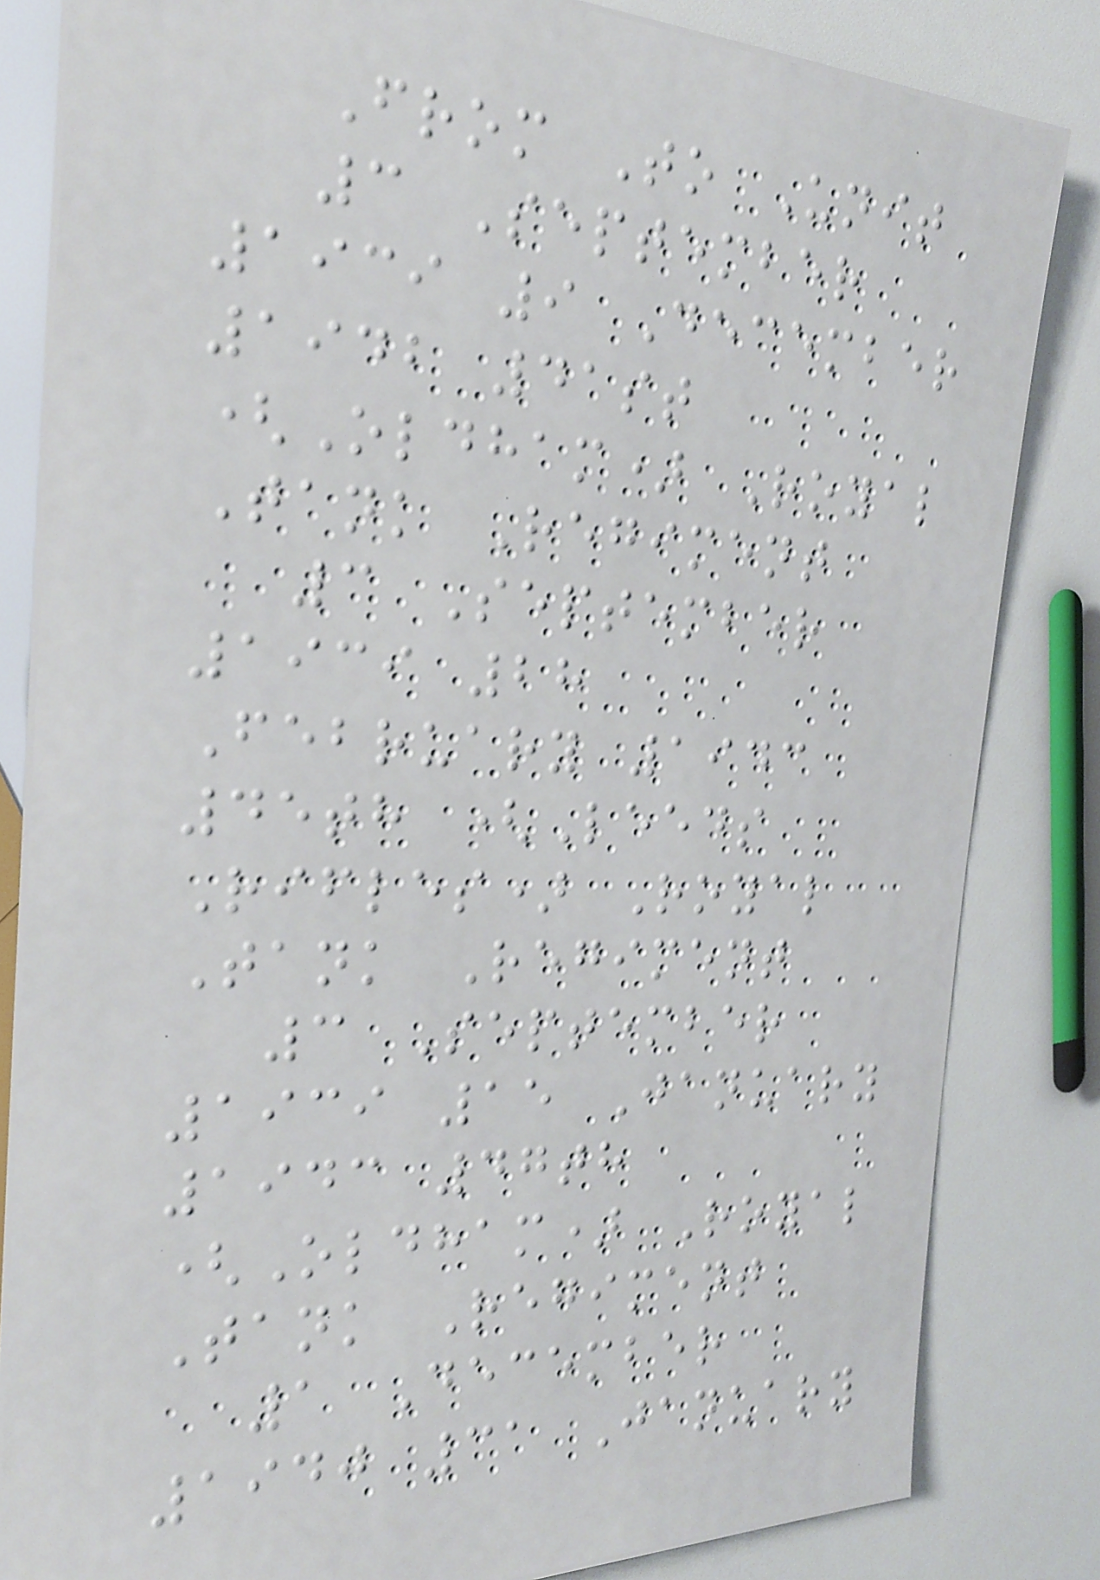From To Unit
3 September
1939 9 December
1942 41st
(Oldham) Royal
Tank Regiment
3 September
1939 28
February 1943
45th (Leeds
Rifles) Royal
Tank Regiment
3 September
1939 15 January
1943 47th
(Oldham) Royal
Tank Regiment
1 December
1940 31 January
